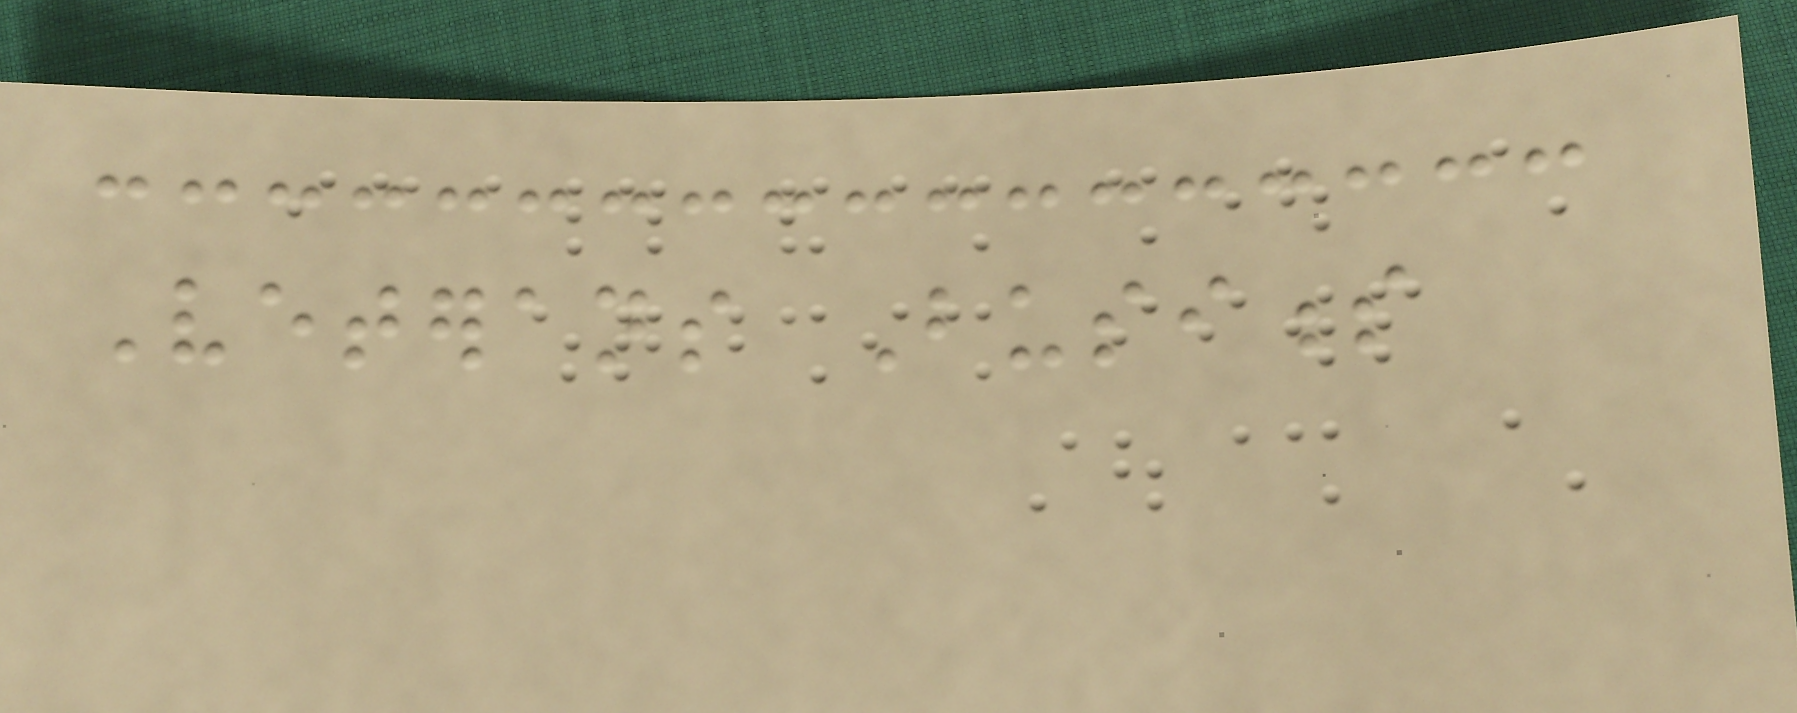Veterans Business
